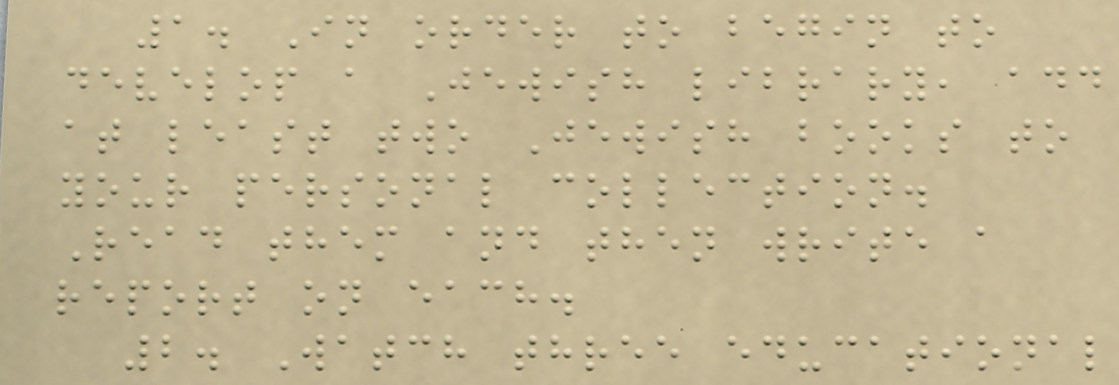1. In order to begin to
develop a Jewish library, add
at least two Jewish books to
your personal collection.
Read them and then write a
report on each.
2. Watch three educational
